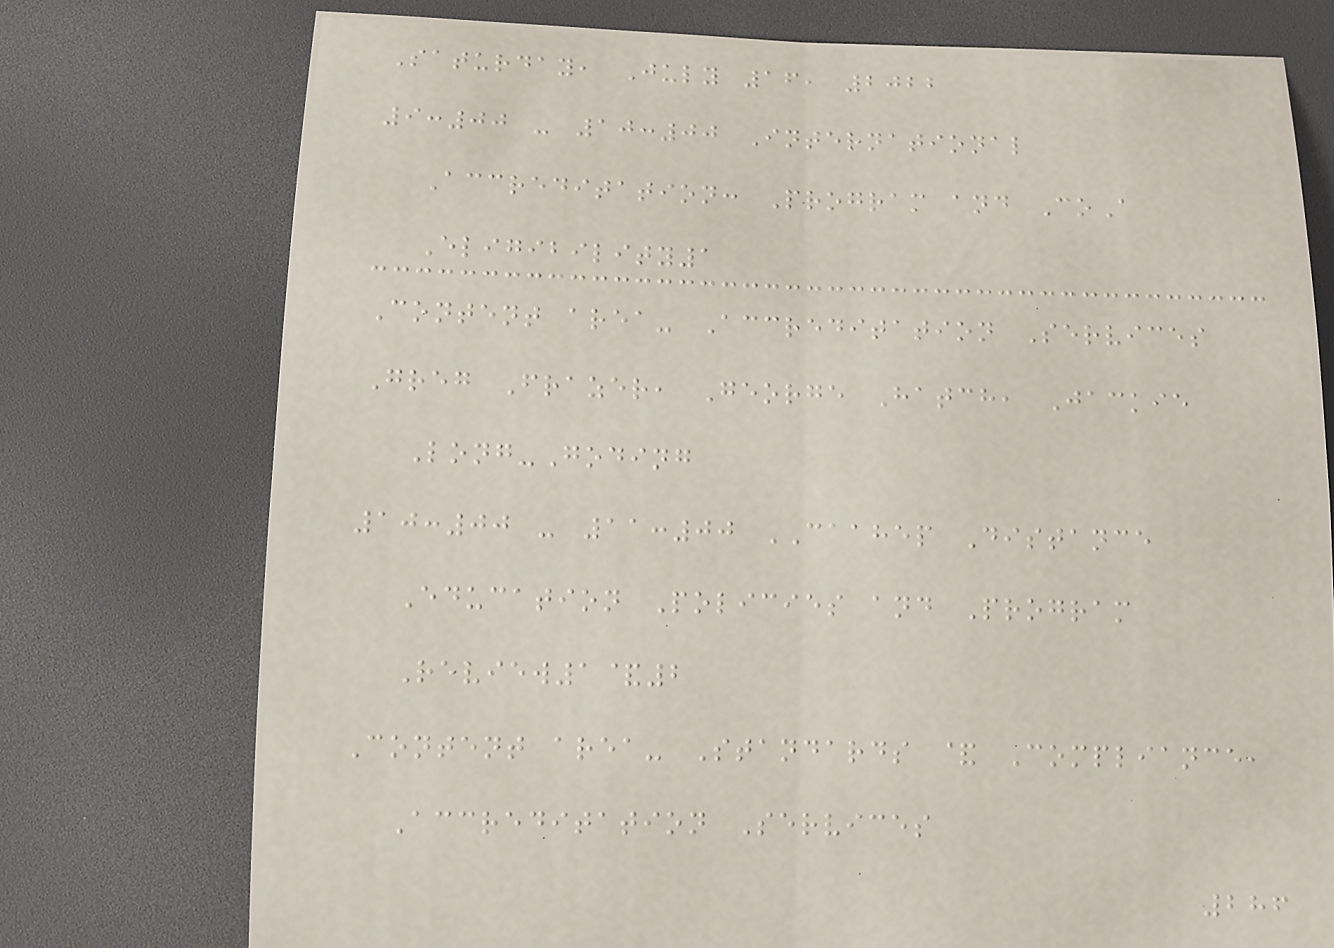Saturday, July 16, 2022
9:00 - 10:00 International
Accreditation: Program and CoA
Eligibility1
Content area- Accreditation Services
Greg Frazer, George Hatch, Jackie
Long-Goding
10:00 - 11:00 CAAHEP Distance
Education Policies and Program
Review1&2
Content area- Standards & Compliance,
Accreditation Services
286
